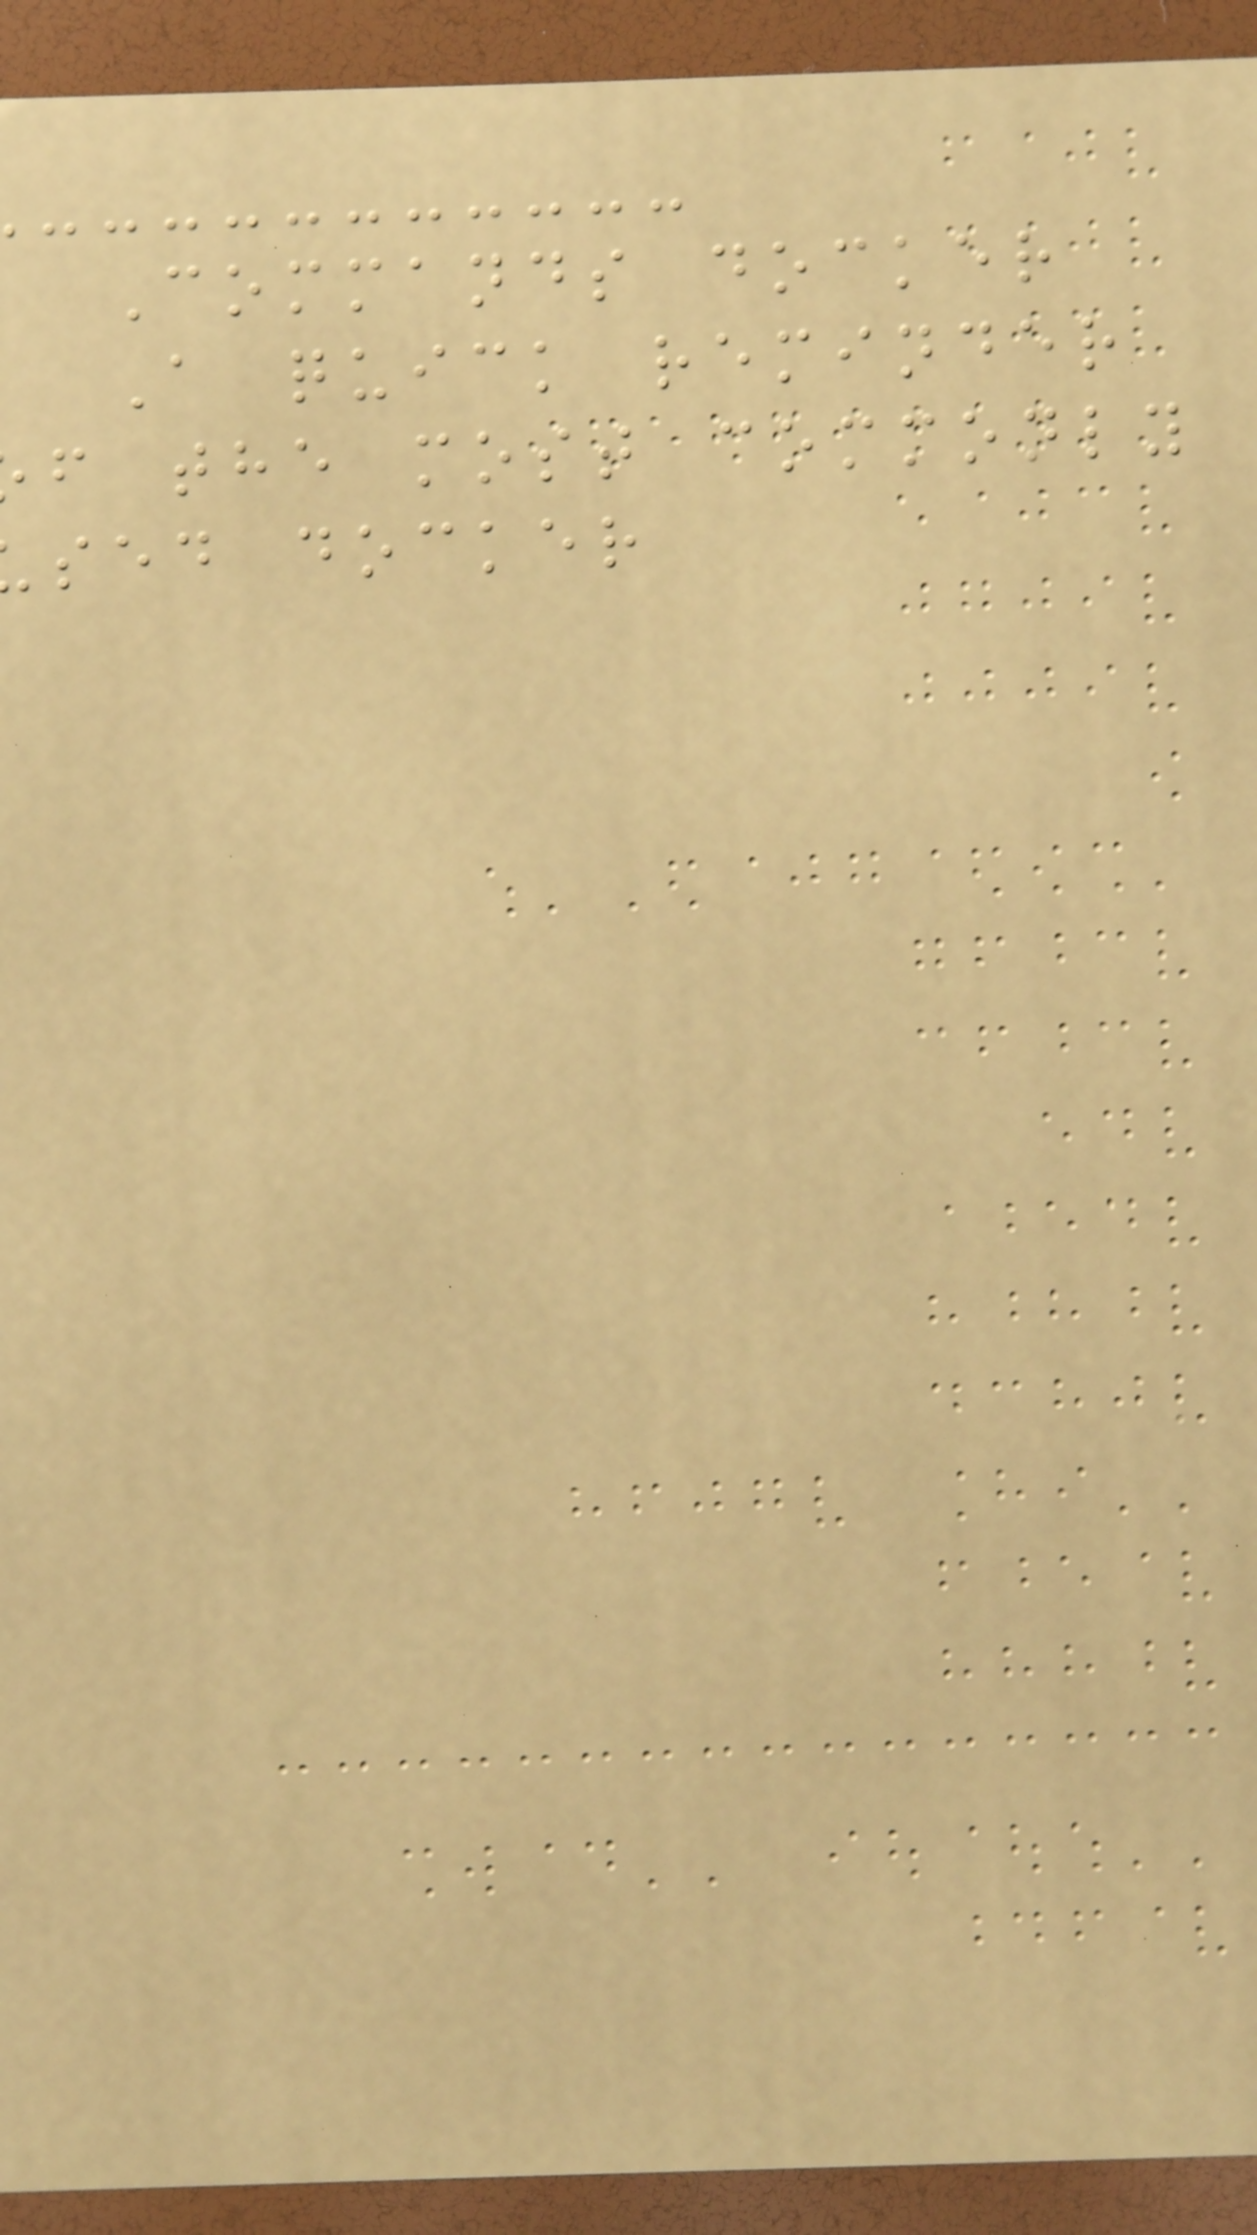Commands docker
A quick reminder
f the most commonly
sed docker
